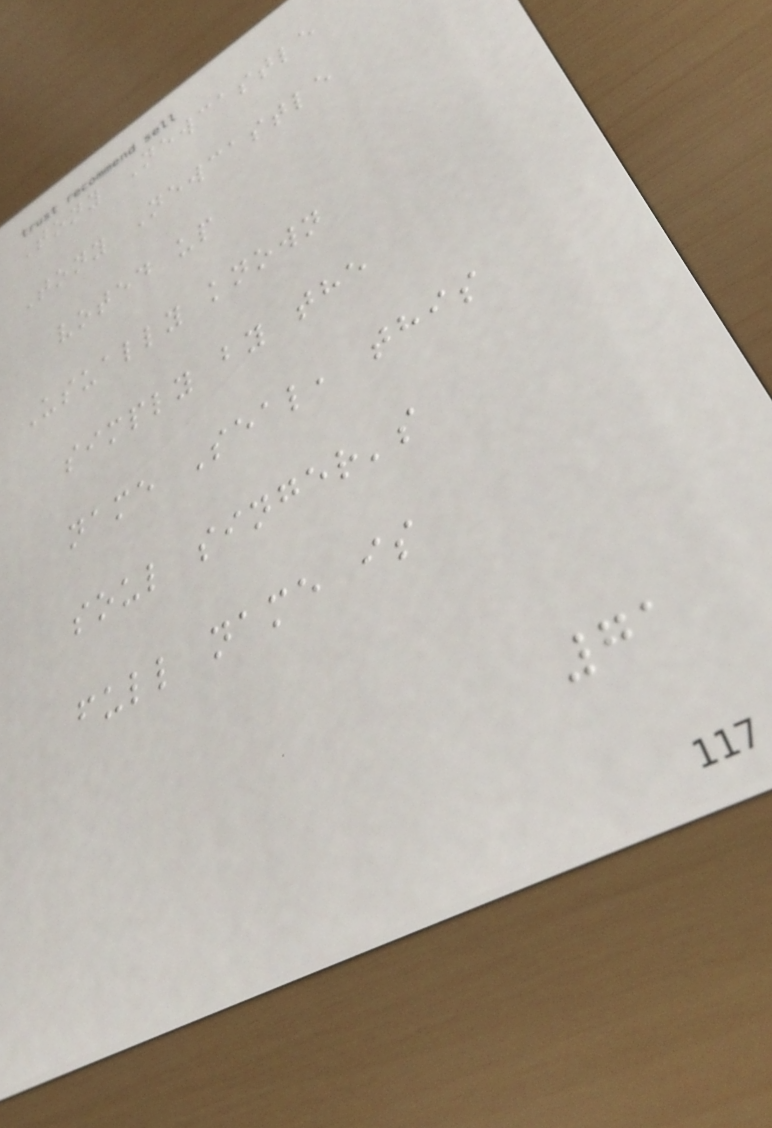Tony Newcastle
Tony Newcastle
voted up
Usually known
simply by the
name Seal, this
soul singer's
full name is
71
